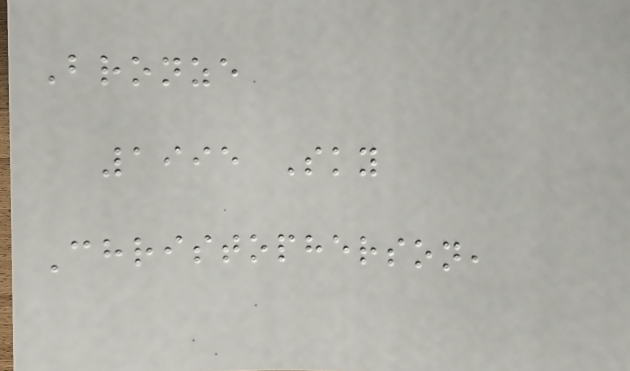Bronze
1995 Sky
Christopherson,
